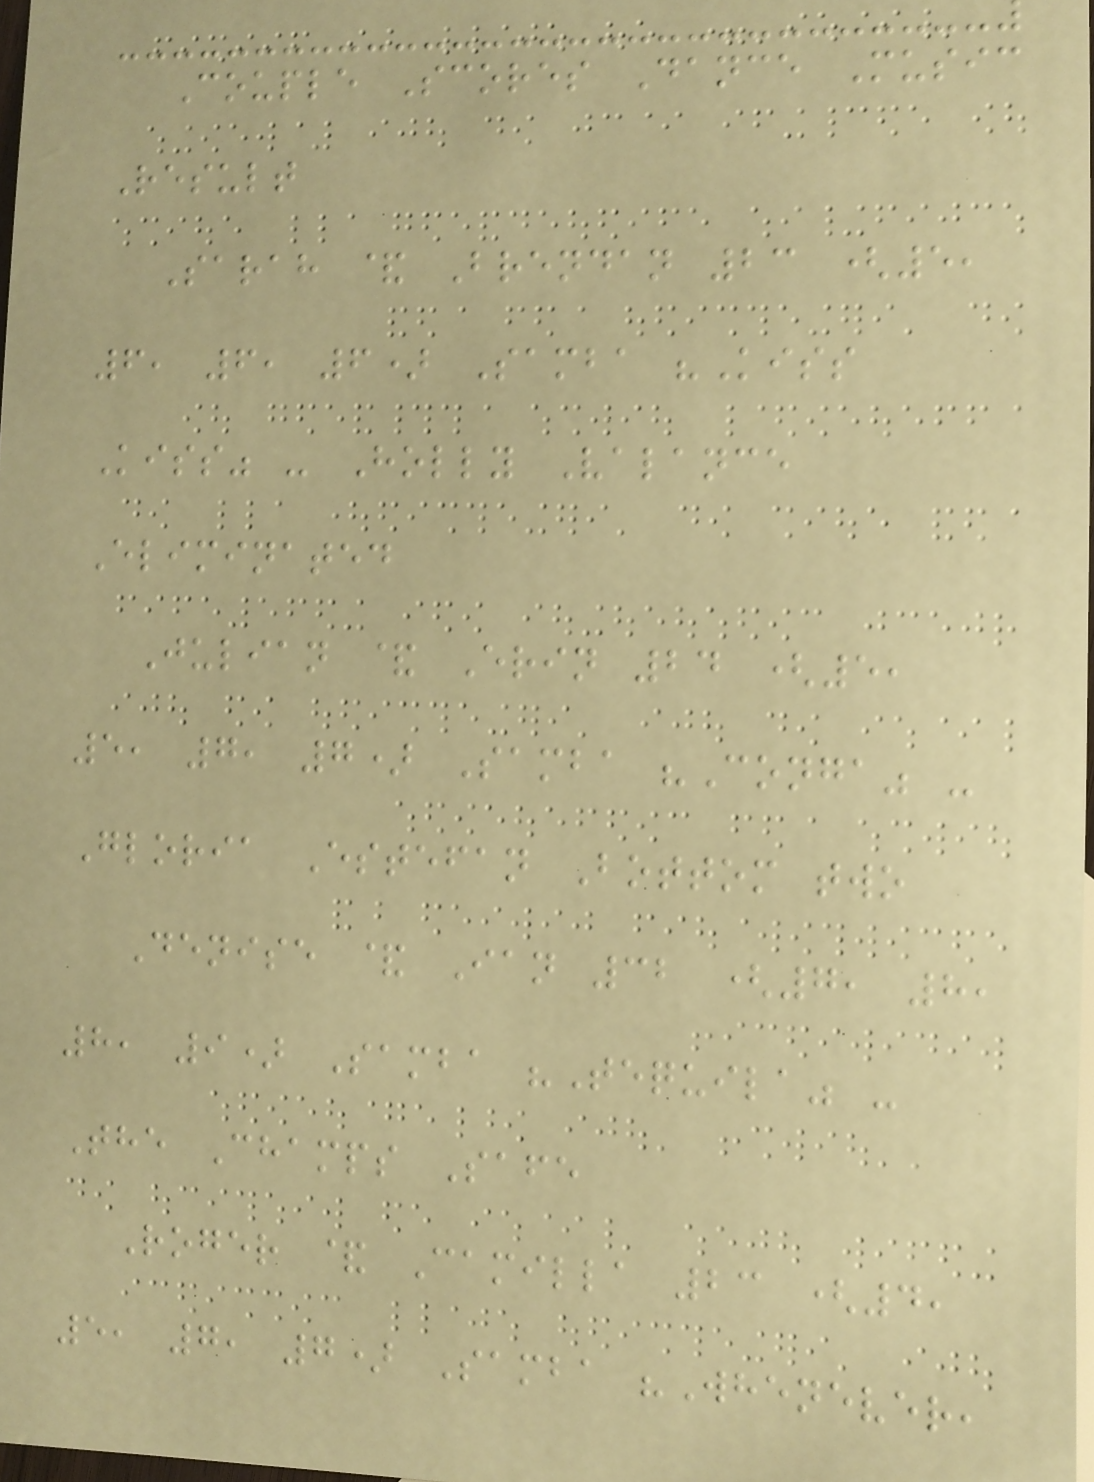Couple Scores Dance Music
Result
Sarah & Brendan 23 (5,
6, 6, 6) Samba "Kiss
Kiss" - Holly Valance
Eliminated
Julian & Erin 24 (5,
5, 7, 7) Samba "Conga" -
Gloria Estefan Bottom two
Denise & Ian 32 (7, 8,
8, 9) Samba "Tequila" -
The Champs Safe
Roger & Camilla 23 (4,
5, 7, 7) Samba "Whenever,
